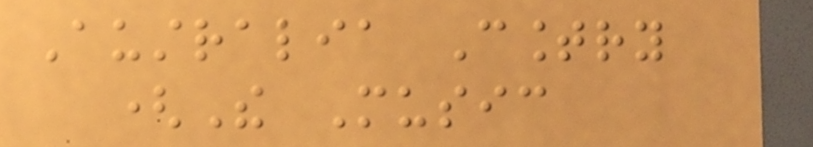Australia Country
(The Music
